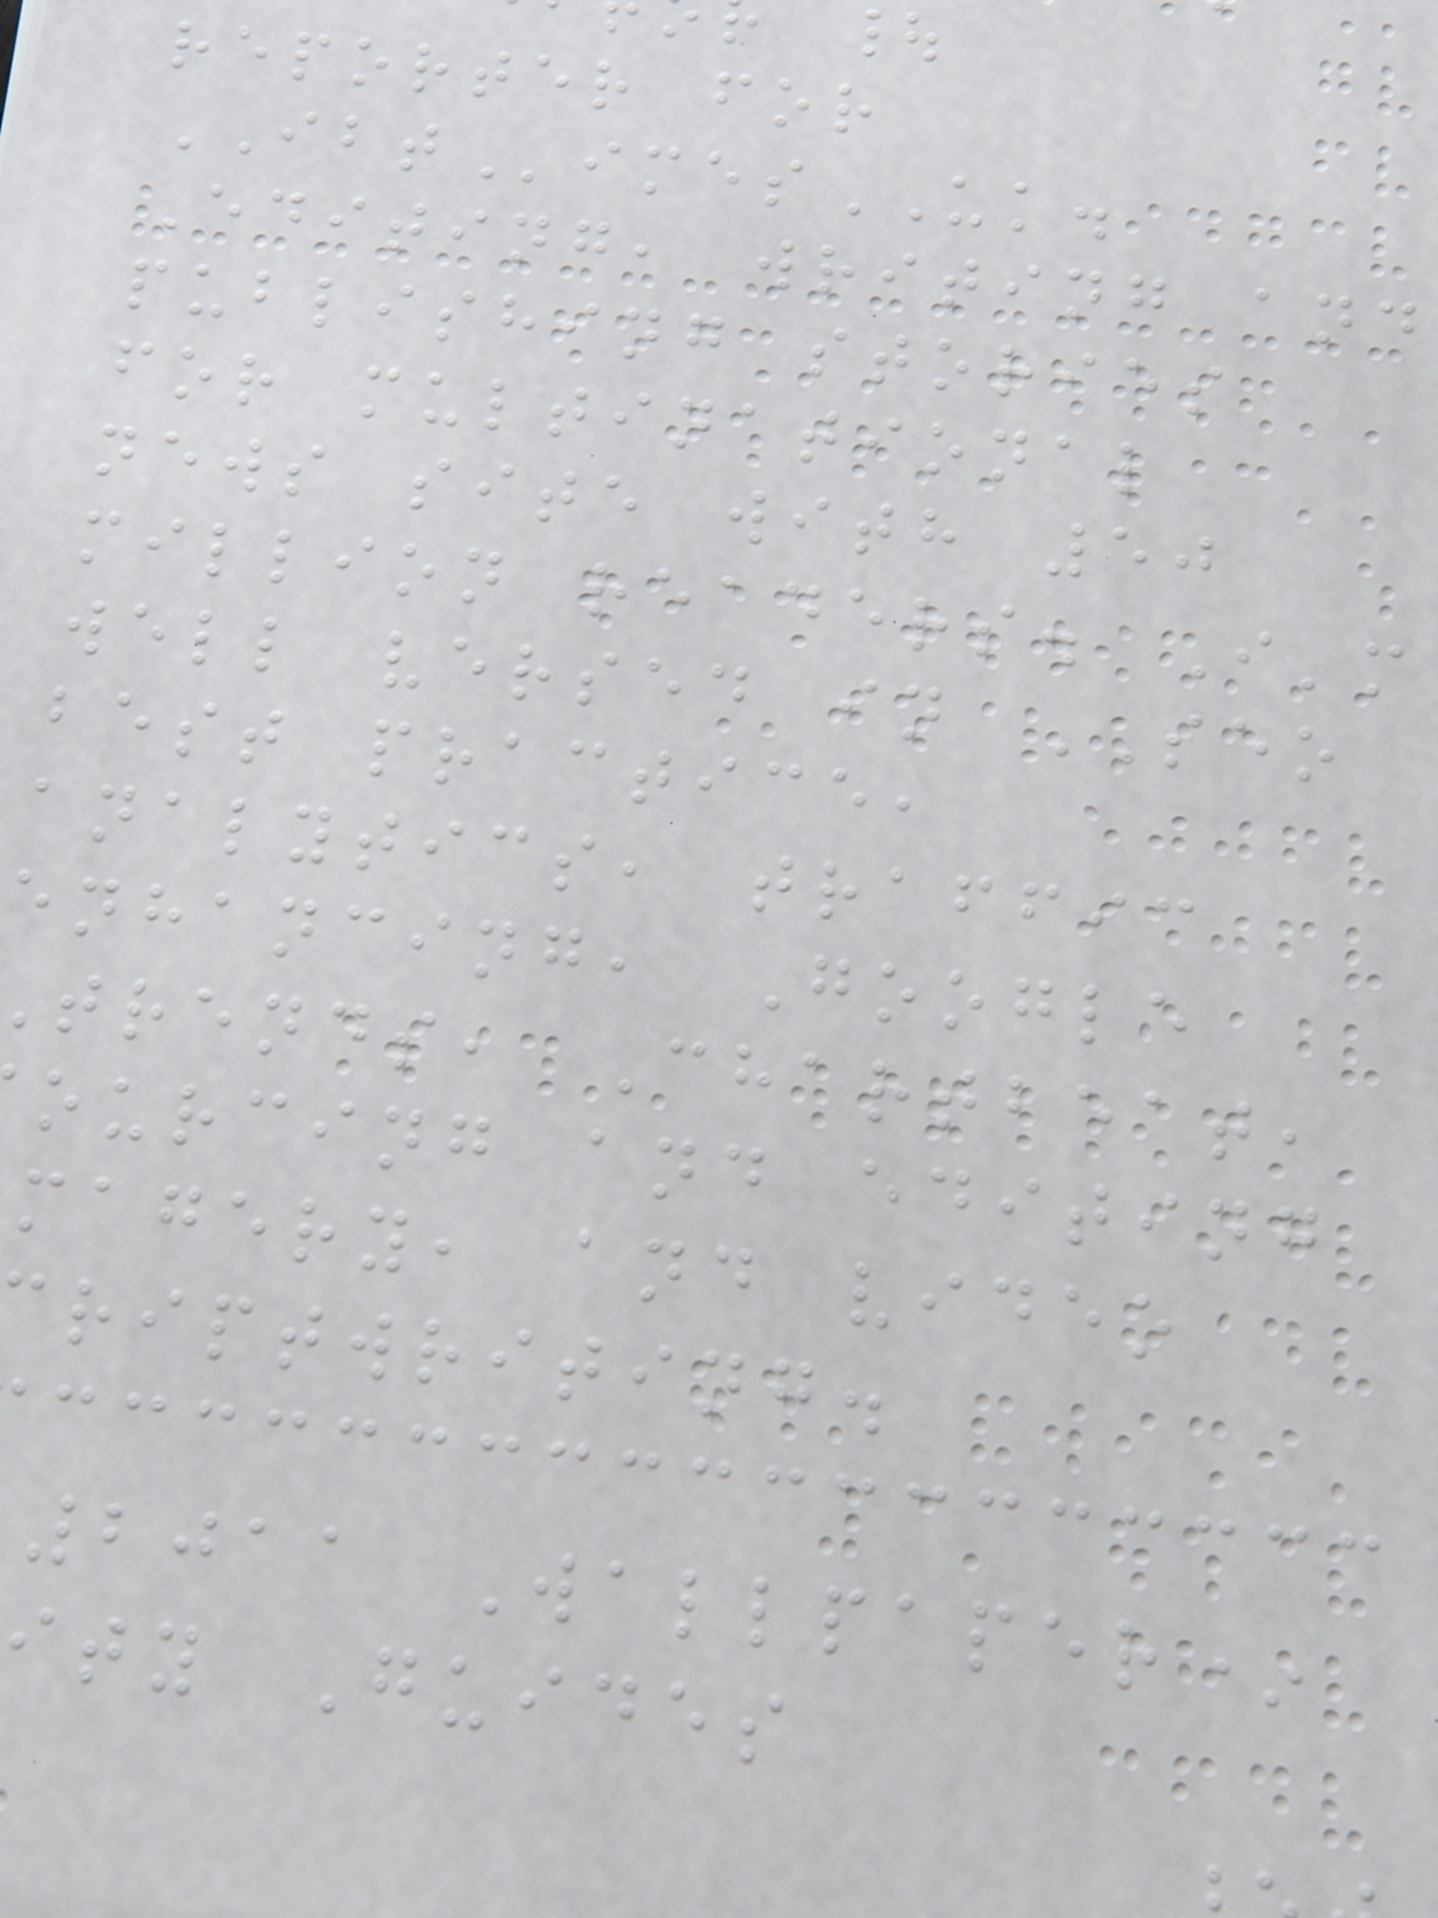reporter for
IBTimesUK.
Editing, writing and
publishing stories
for multinational
news site with 50
million readers. I'm
well versed in SEO
best practice,
analytics, traffic
enhancing, Google
trends, Chartbeat,
ourcing and editing
magery, and video
riptwriting.
2011 Wallpaper*
ity Guides
